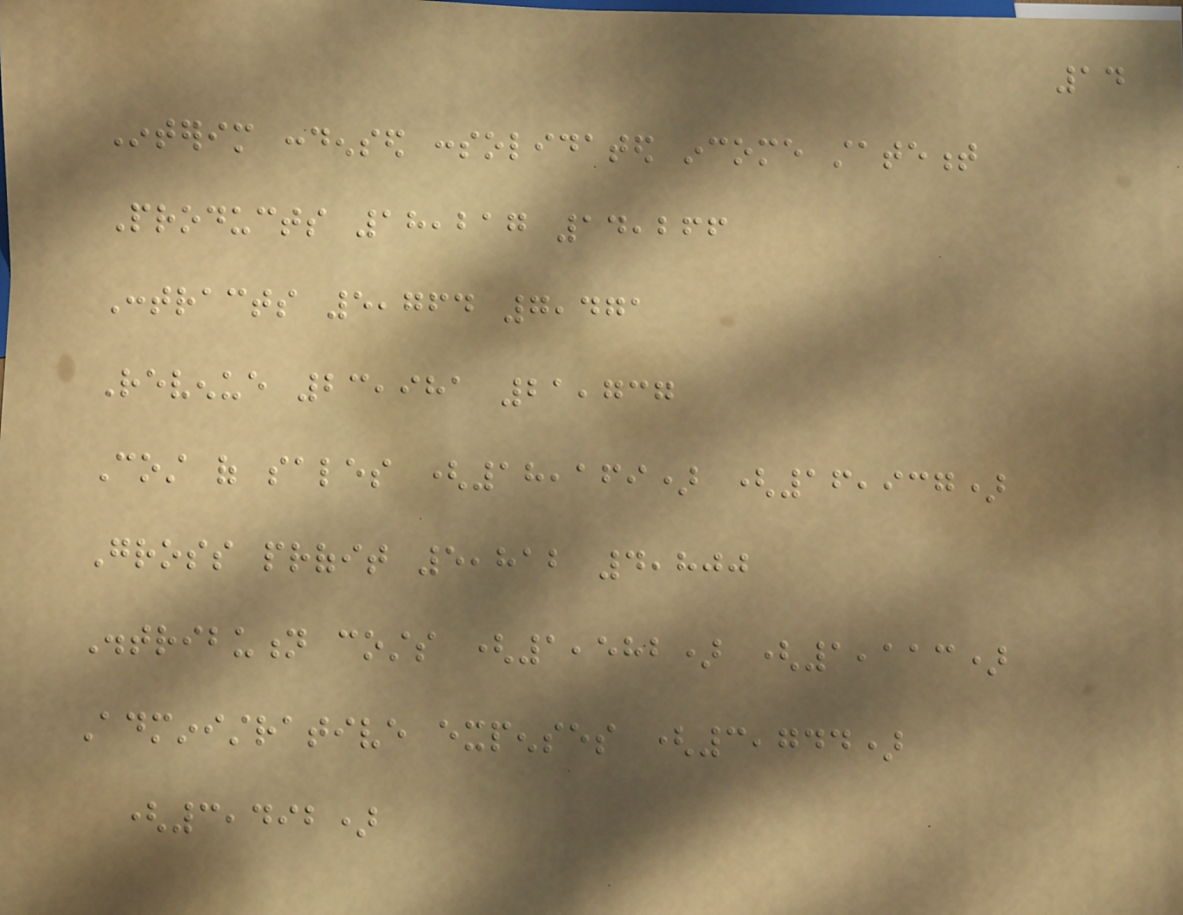14
Interim condensed consolidated income statement
Products 18,217 14,266
Contracts 5,764 7,471
Revenue 23,981 21,737
Cost of sales (18,169) (16,937)
Gross profit 5,812 4,800
Distribution costs (1,582) (1,113)
Administrative expenses (3,744)
(3,492)
